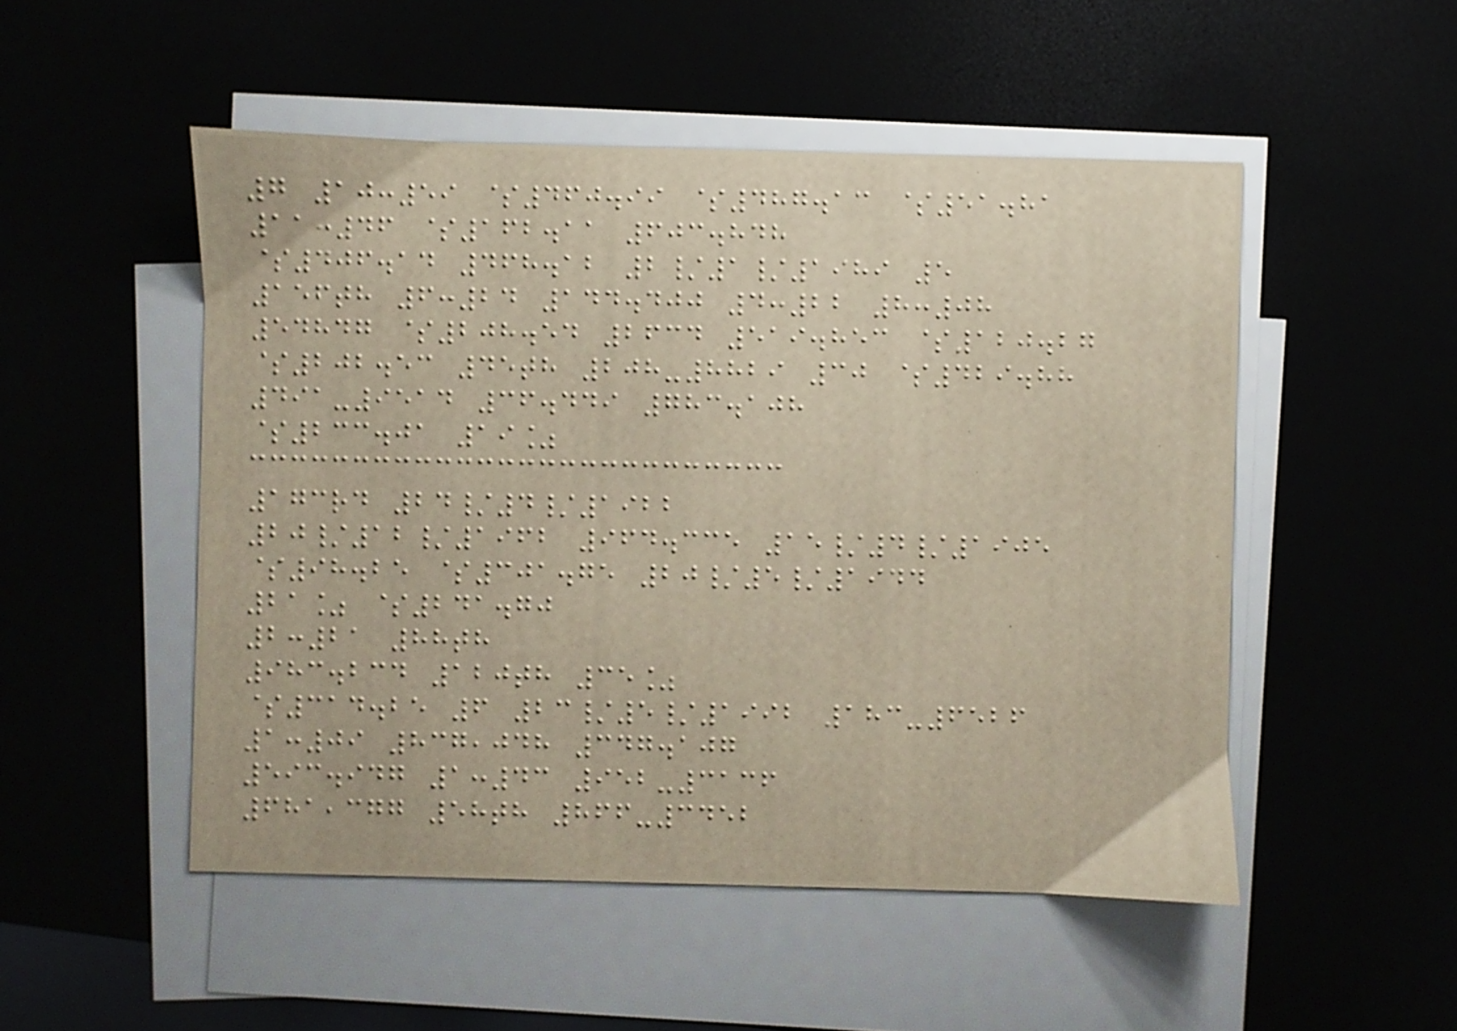7 10:59 $460.99 $487.13 $51.81
11:46 $162.11 603.848
$406.14 468.12 2/1/1989 5
156th 6:24 144.400 4:22 8:08
54847 $208.54 2634 519.853 $120.27
$202.53 45th 208-8829 30 $429.88
491-9514 36.449 783.108
$233.01 19%
173rd 24/4/1922
20/12/1962 964.335 15/4/1905
$98.25 $301.75 20/5/1944
21% $241.70
2:21 88th
983.234 120th 35%
$314.25 6 23/5/1992 183-6526
1:09 837,048 347.107
593.947 1:43 952-3136
681,377 58th 866-3452
